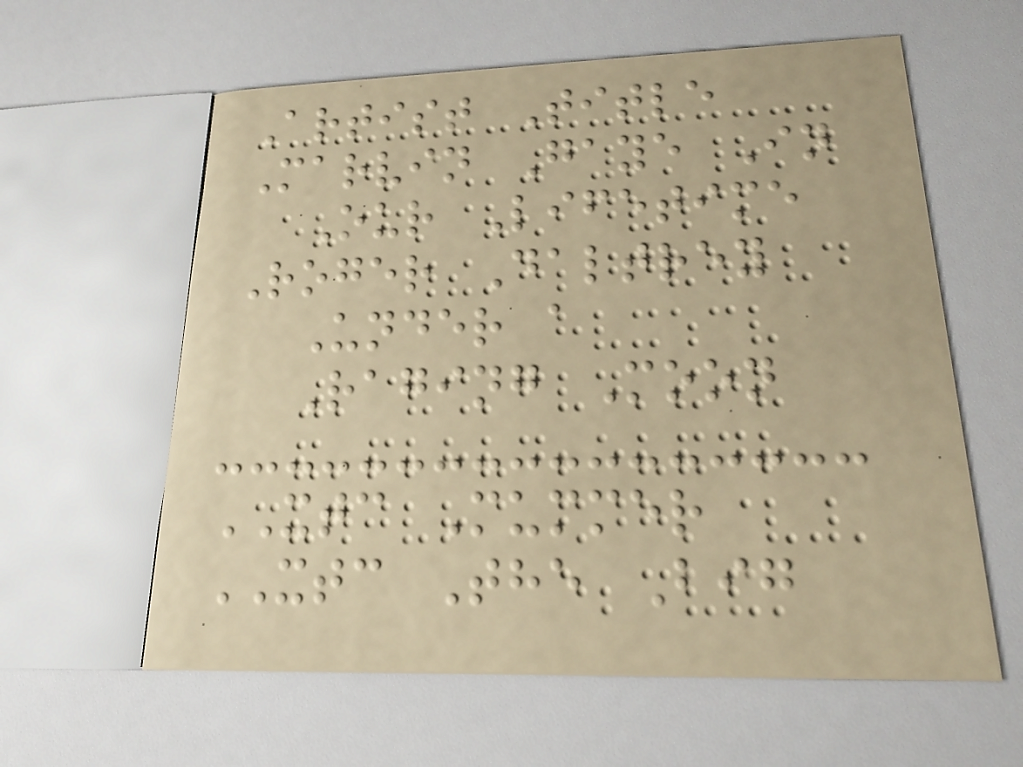Artist Title
Marvin Gaye In
Our Lifetime
Roger Daltrey
Under a
Raging Moon
XTC Mummer
XTC The Big
